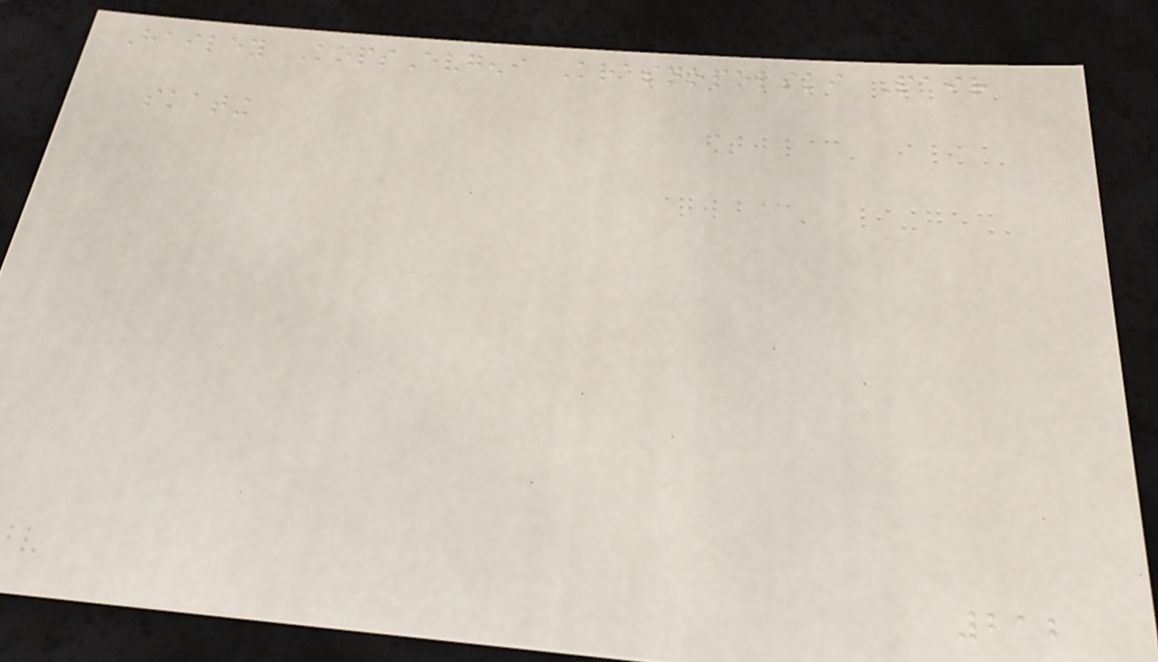Hailey KopsEvgeni Krasnopolski Pair
skating
212
